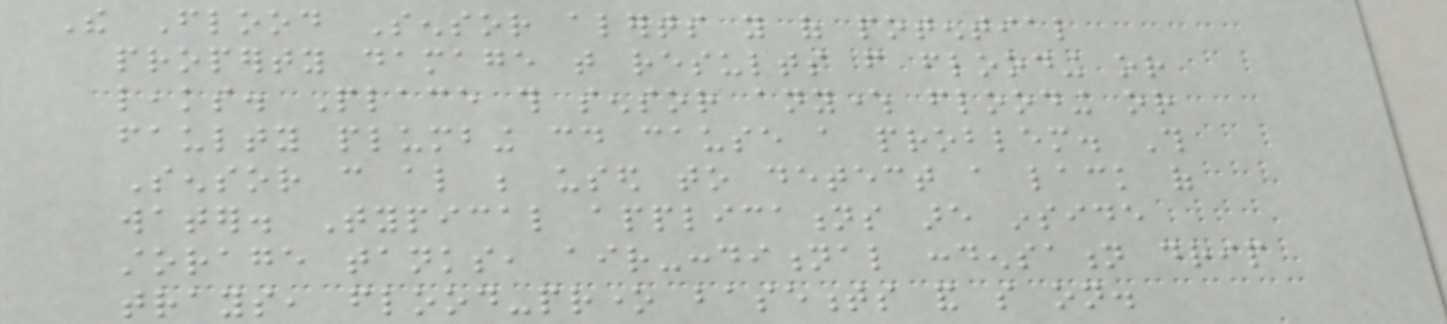The Flood Sensor alerts you of potential
property damage that results from flooding or
leaks. Place this sensor anywhere flooding or
faulty plumbing could cause a problem. This
Sensor can also be used to detect a lack of
water. Typical applications are inside
storage tanks, air-conditional condensation drip
trays, flood-prone basements and so on.
